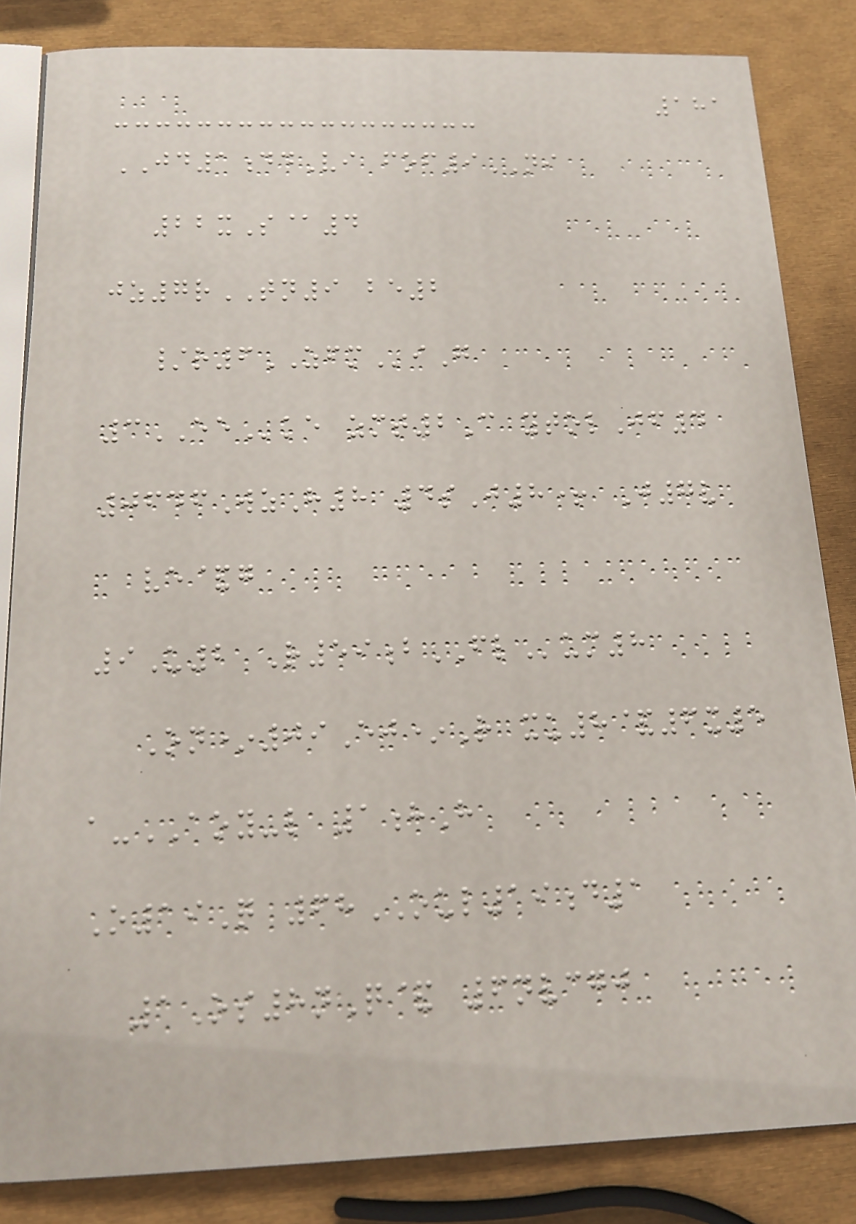181
JD1ddVi fof9NI
22xS@4
jz7rTN9 be2
/r6ZFMiG
3EEke zmt2C ytolJf4
0646WzH8 4sJ8+ J7v
ve&g
9U2 R59bFLum8
On*09Ej*R xu8&6x5
a-AOY-l 1hH
O19Q 68OUL19d1
1Os8nQ& 6nvcgj
